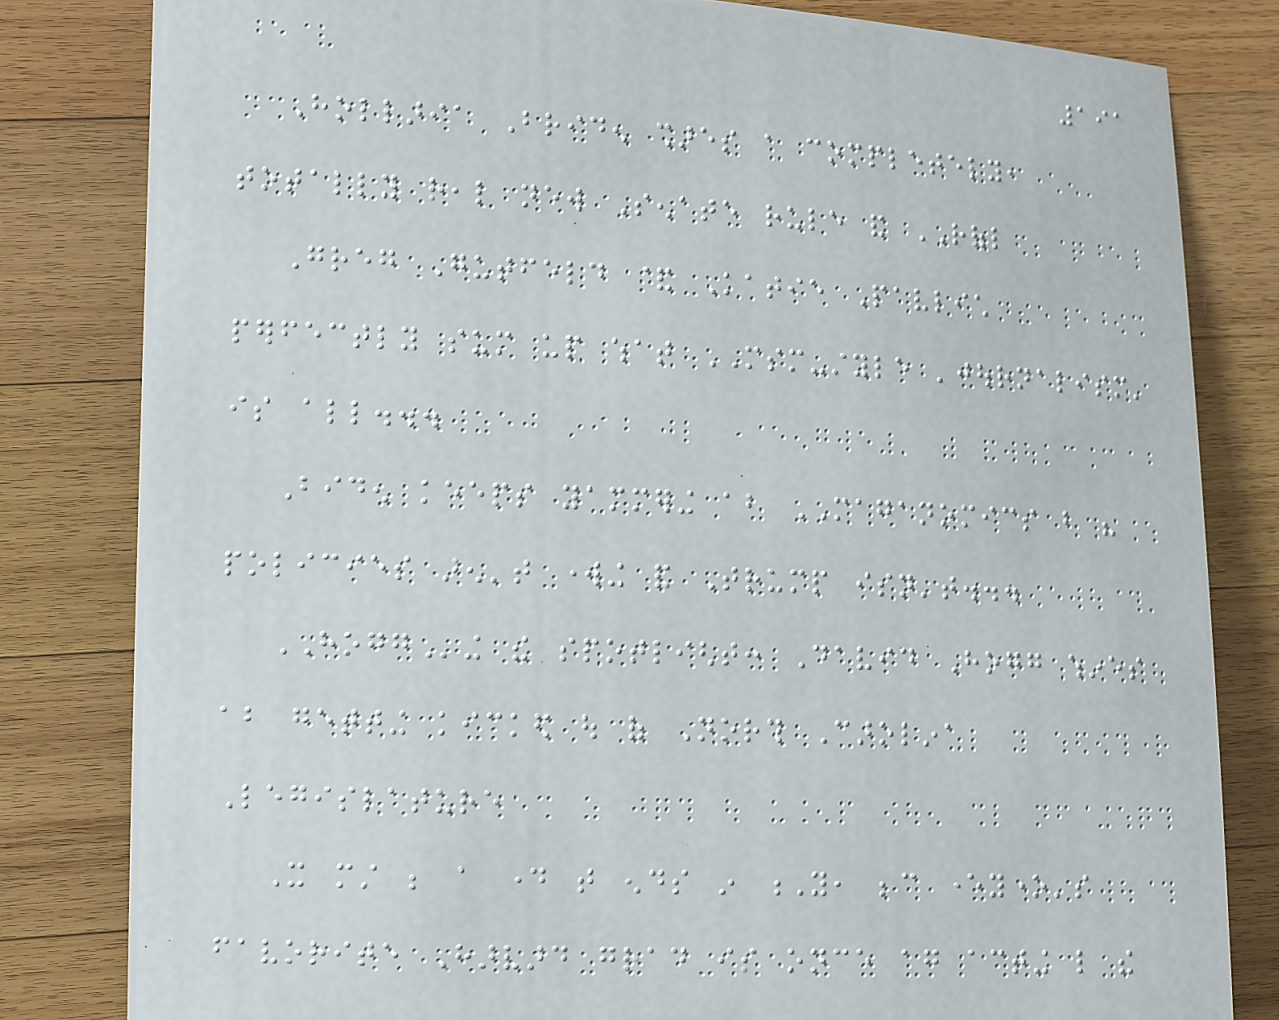191
Hollaria Briden shares a completely,
totally real new Senate rule and ROFL
Greg Gutfeld & Katie Pavlich
perfectly sum up what MSM-style 'journalism'
is all...
Biden keeps yammering about MAGANOMICS but his
policies aren't working and Trump isn't...
HOGGing the spotlight: David Hogg whines
about getting kicked out of North Carolina
Legislature
It must be a day that ends in Y, because everyone's
favorite Harvard grad is once again acting like the
